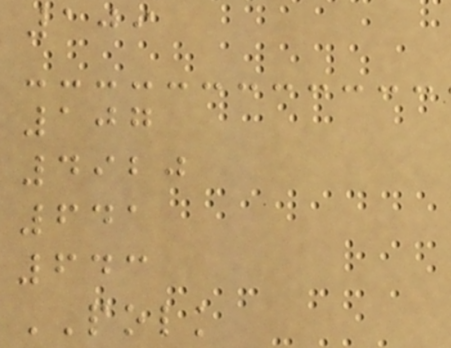109
107
4920
641
643
POLK
